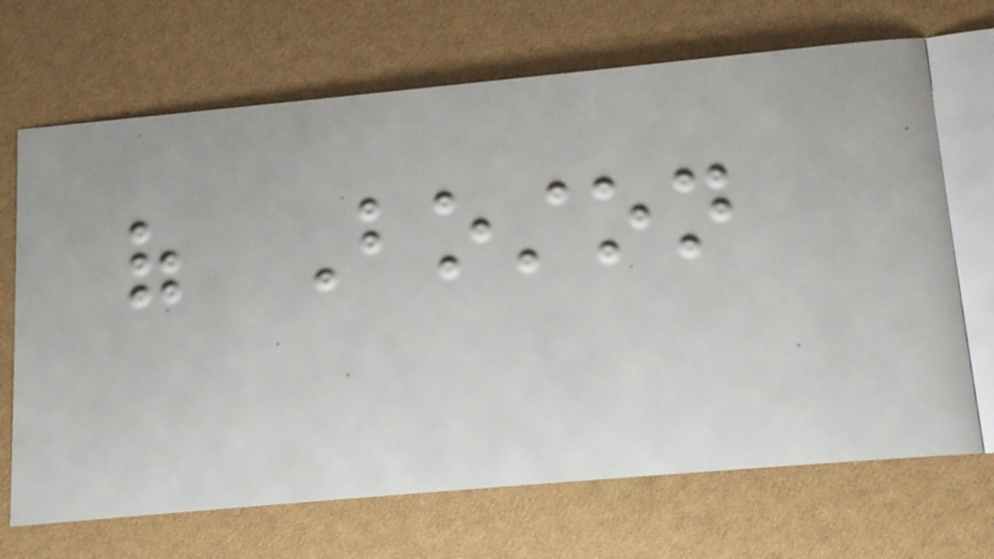of Boston
